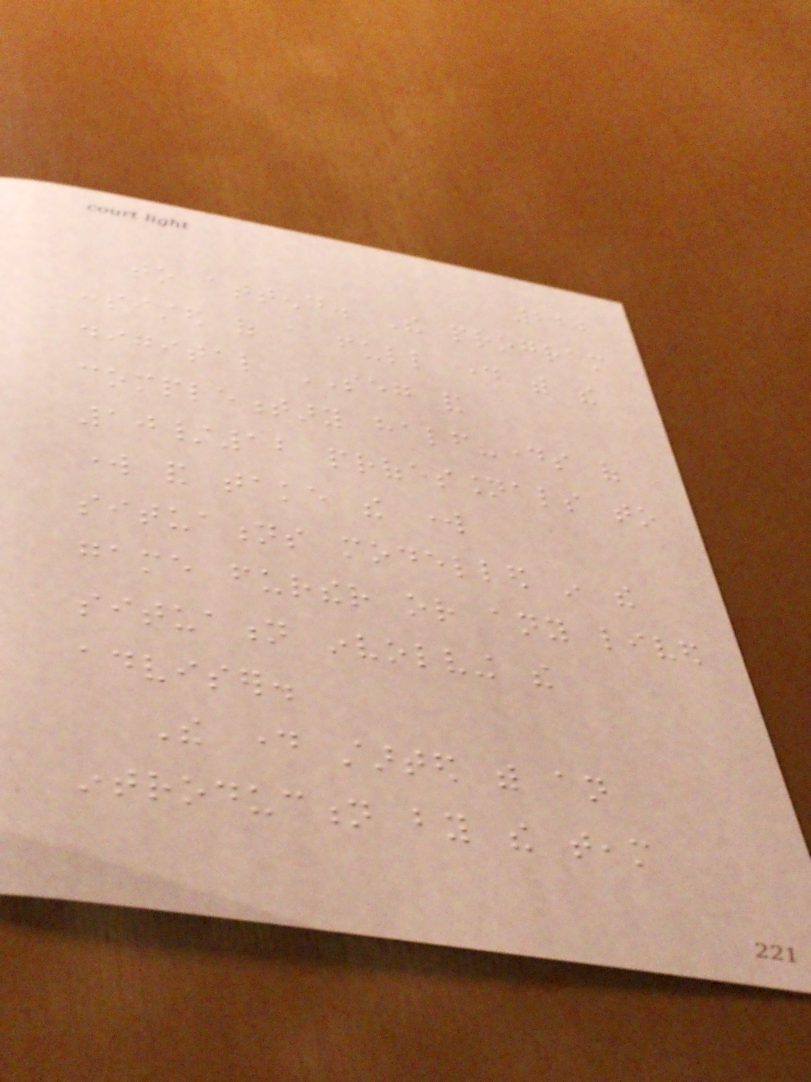222
to attend. The program
consisted of a full day with the
digital SEG and
complementary half-days of
10/12 professionals to
work and take the work
situations modelled in the
game further or any lived
situation involving the
adviser.
The day started with an
introduction by the team
